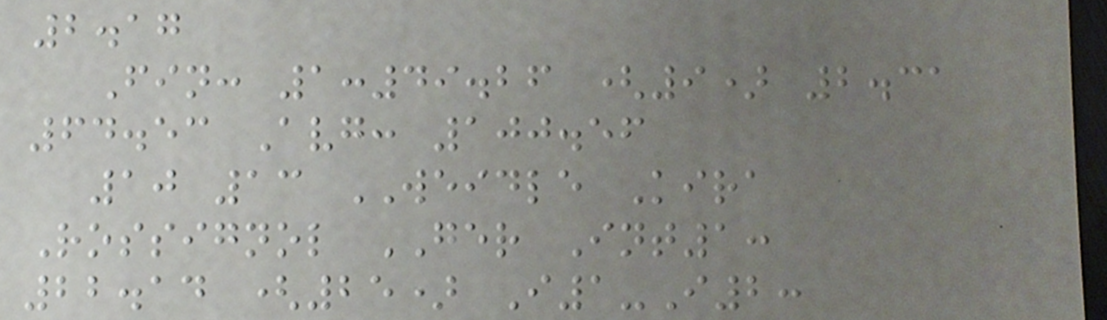2.17
Fin: 1:49.26 (9) 2.31
64.53 Avg: 100.56
10 13 WEIDLE Kira
Rossignol GER Int1:
22.14 (25) I1-I2:
